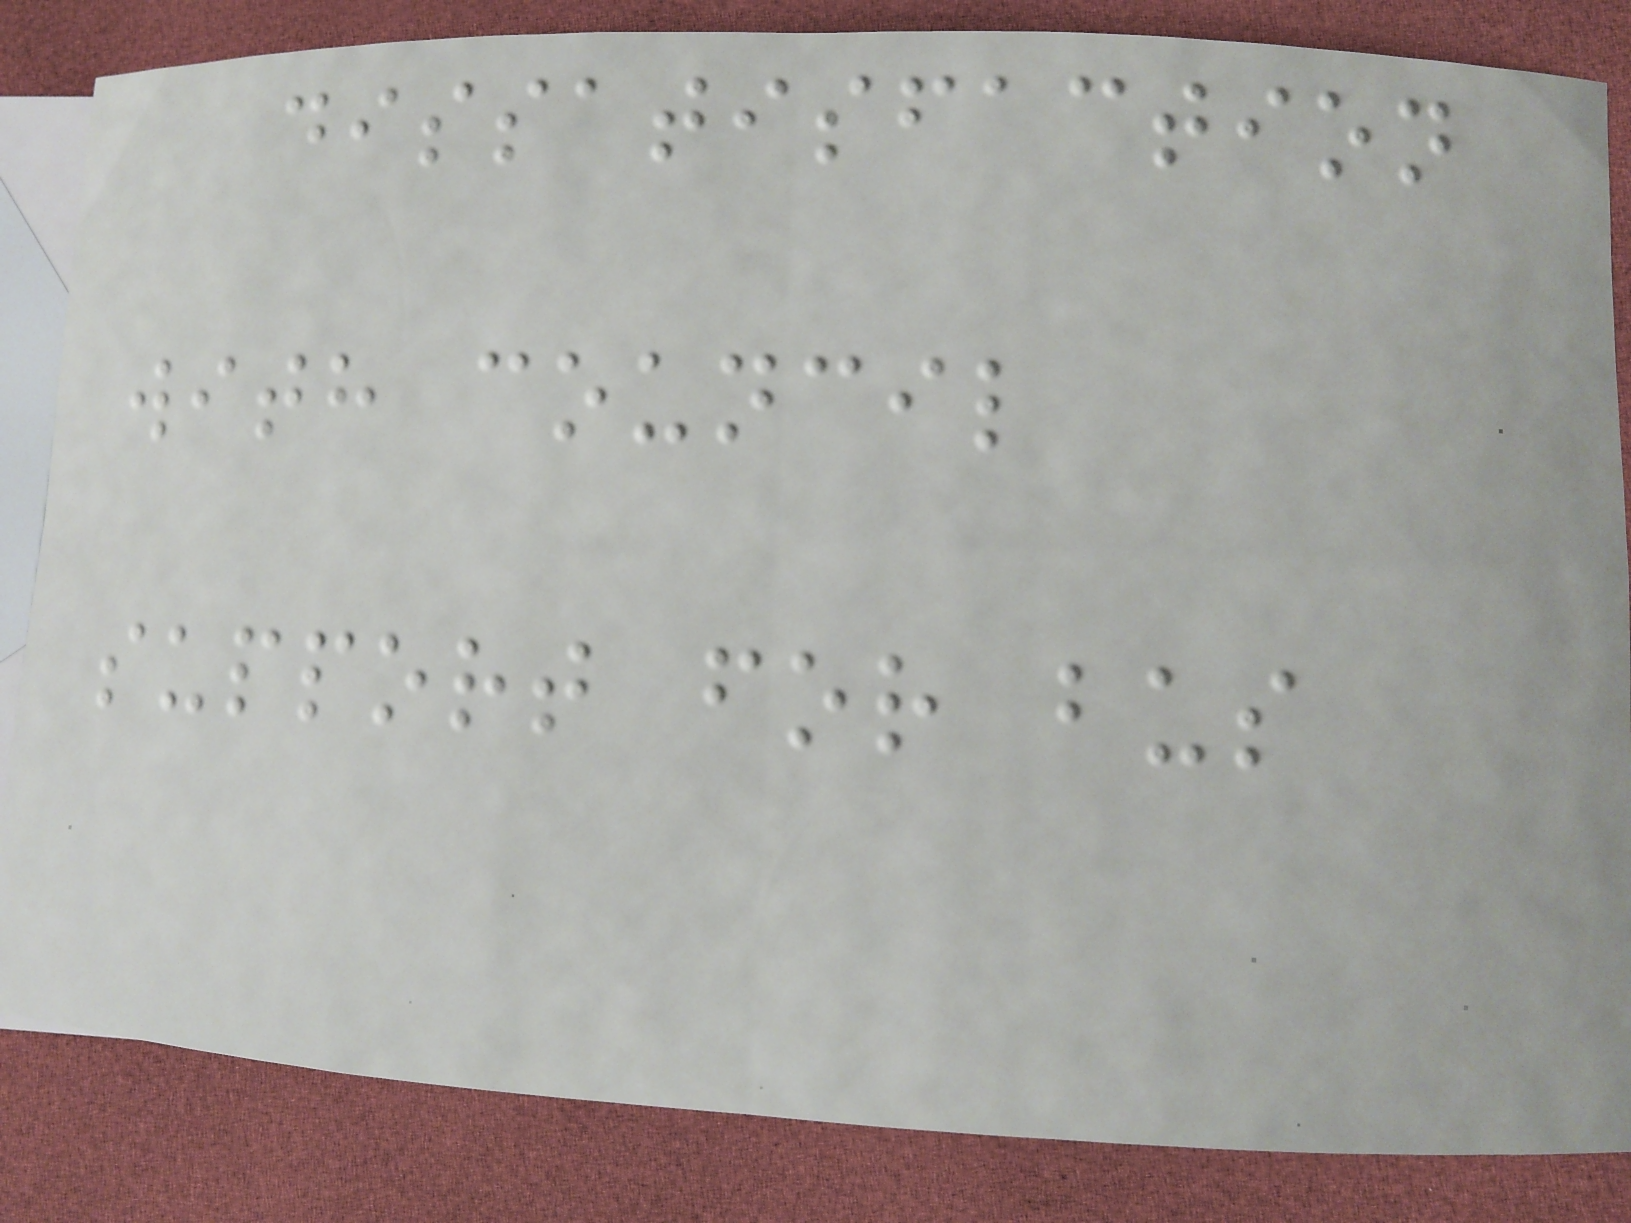dissatisfaction
with council
support for bus
